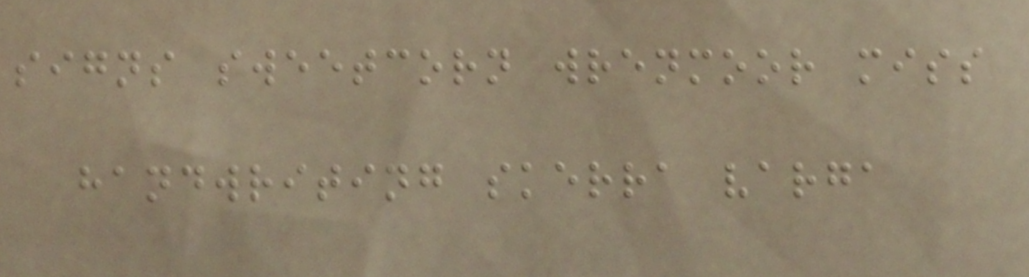signs sweetcorn wrenmoor miss
handwriting skerra varga
